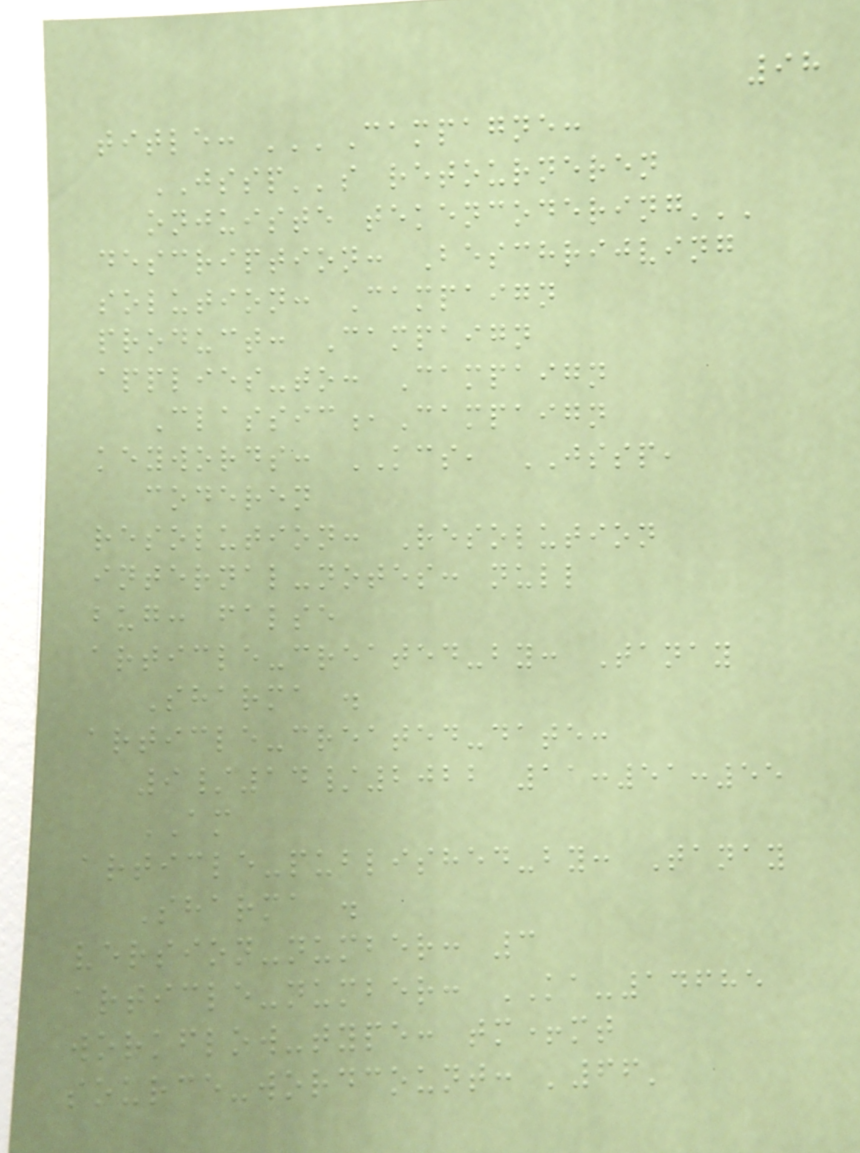98
title: '''Campagne:
JSSP''s retourneren
onjuiste tekencodering'''
description: Beschrijving
solution: Campaign
product: Campaign
applies-to: Campaign
Classic,Campaign
keywords: KCS, JSSP,
coderen
resolution: Resolution
internal-notes: null
bug: false
article-created-by: Tanay
Sharma .
article-created-date:
9/14/2022 11:51:55
AM
article-published-by: Tanay
Sharma .
version-number: 3
article-number: KA-14685
workflow-type: tm+mt
source-wordcount: '66'
